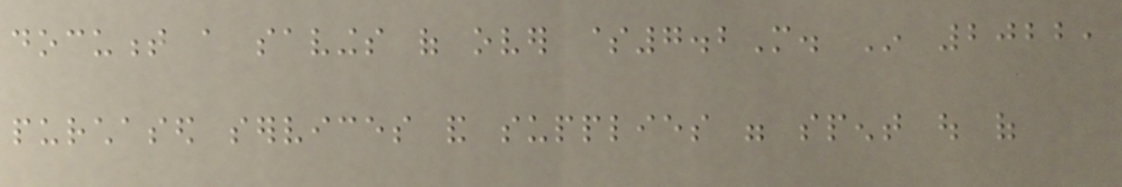document a savings of over $7.2M. In 2022,
purchased services and supplies were spent out of
